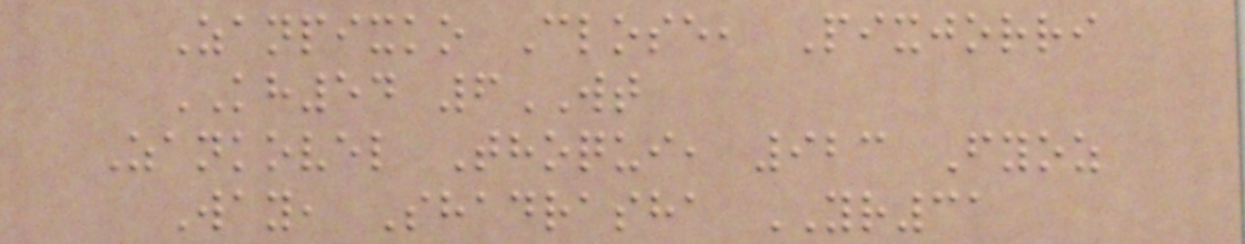Zanpixko Close, Pixjorri
KH54 6WT
Zankovel Thoqui, 923 Fyoz
Way, Shadrasha YR31
